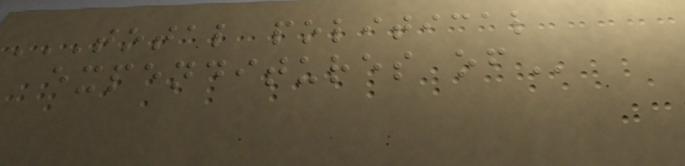TOTAL POLITICAL
EXPENDITURES OF
